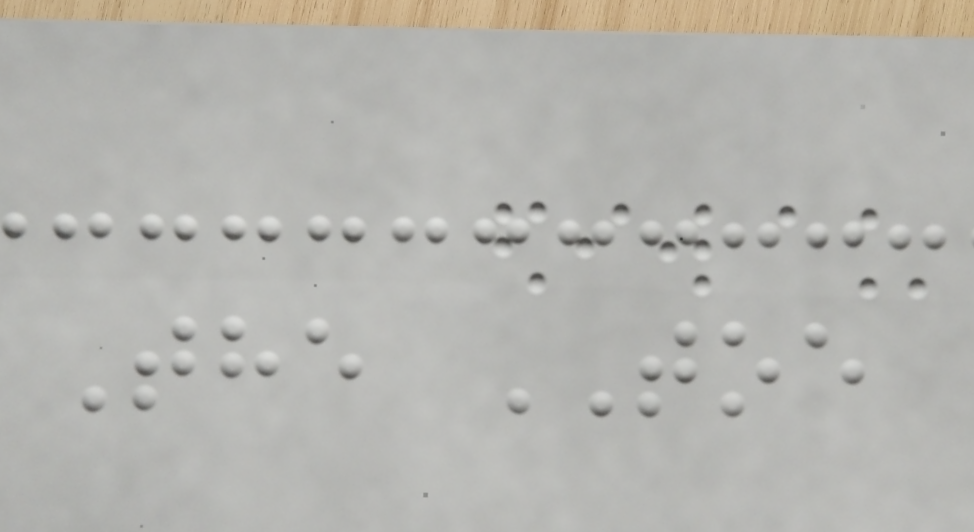The TOE
